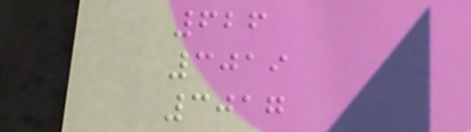626
3019
3017
